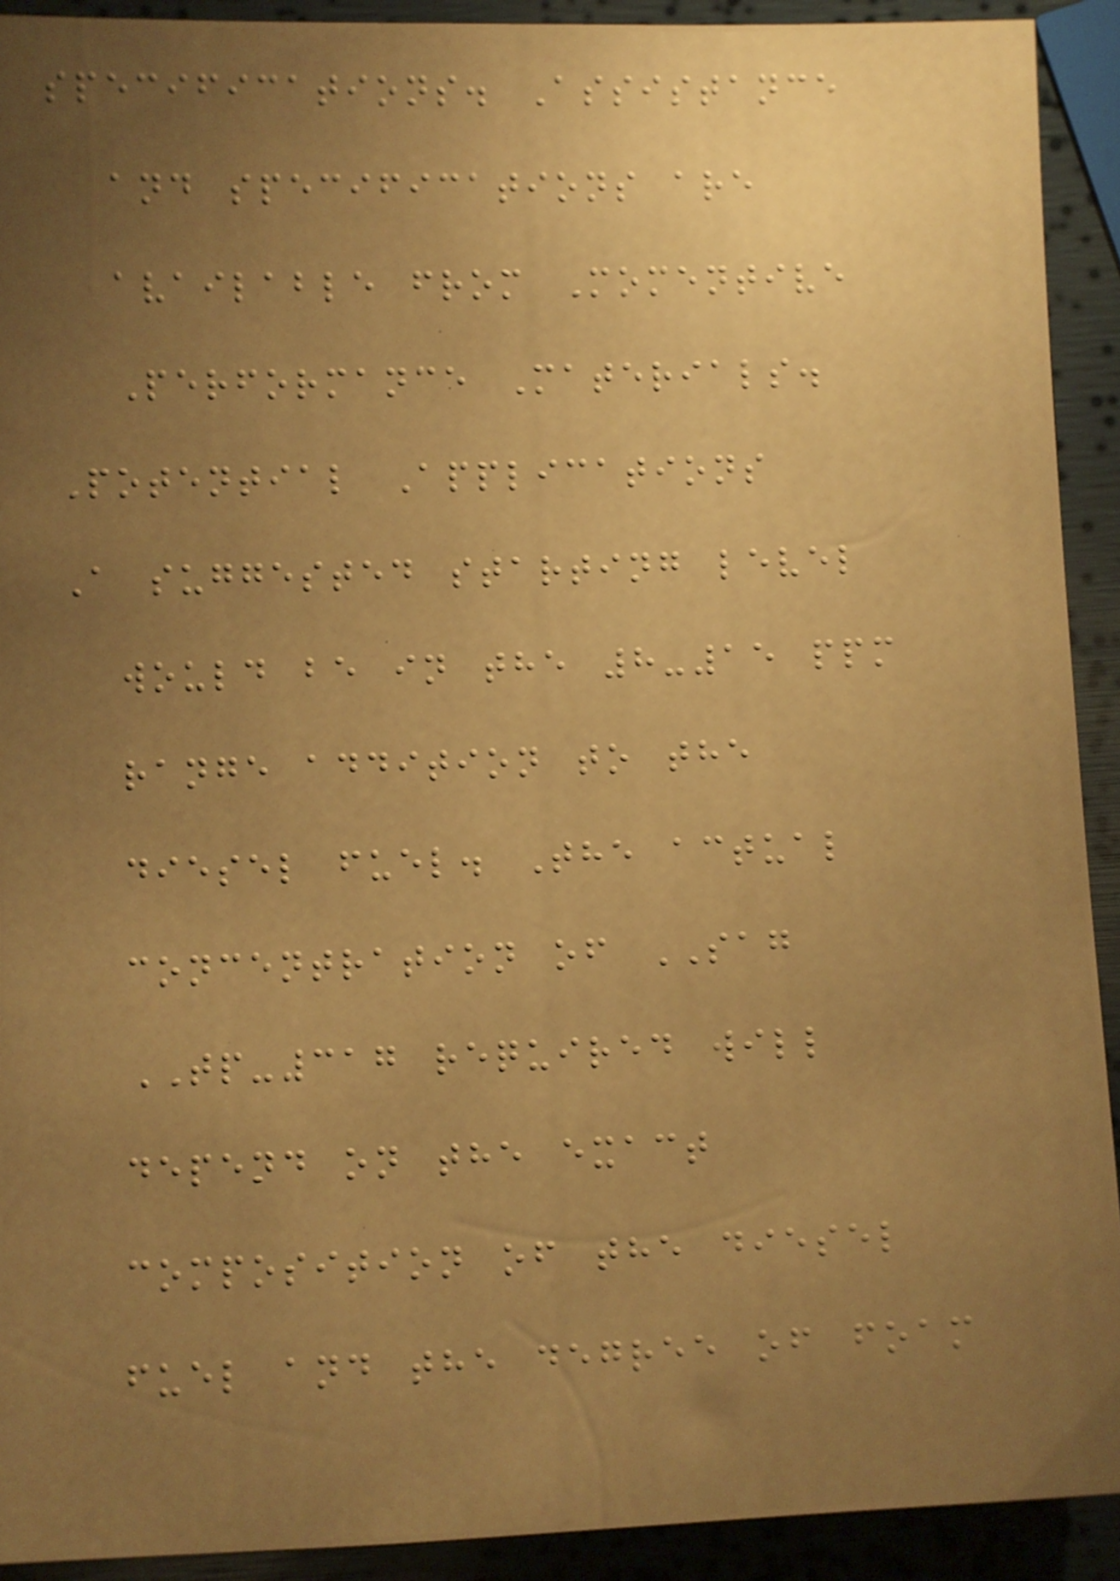specifications. Assistance
and specifications are
available from Momentive
Performance Materials.
Potential Applications
A suggested starting level
would be in the 8-15 ppm
range addition to the
diesel fuel. The actual
concentration of SAG
TP-317 required will
depend on the exact
composition of the diesel
fuel and the degree of foam
